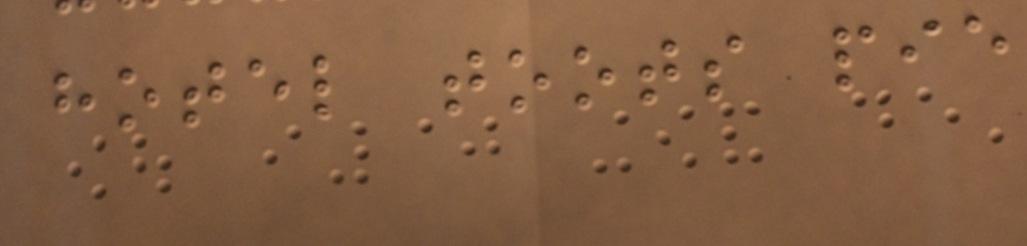hotel toots pie
